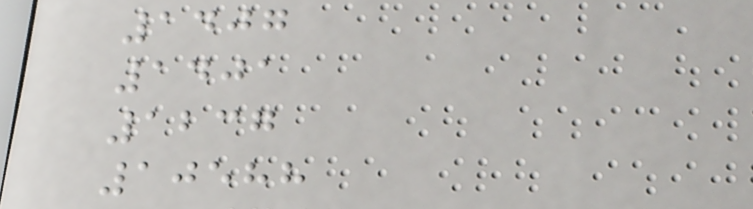1407
1401
1237
10588
